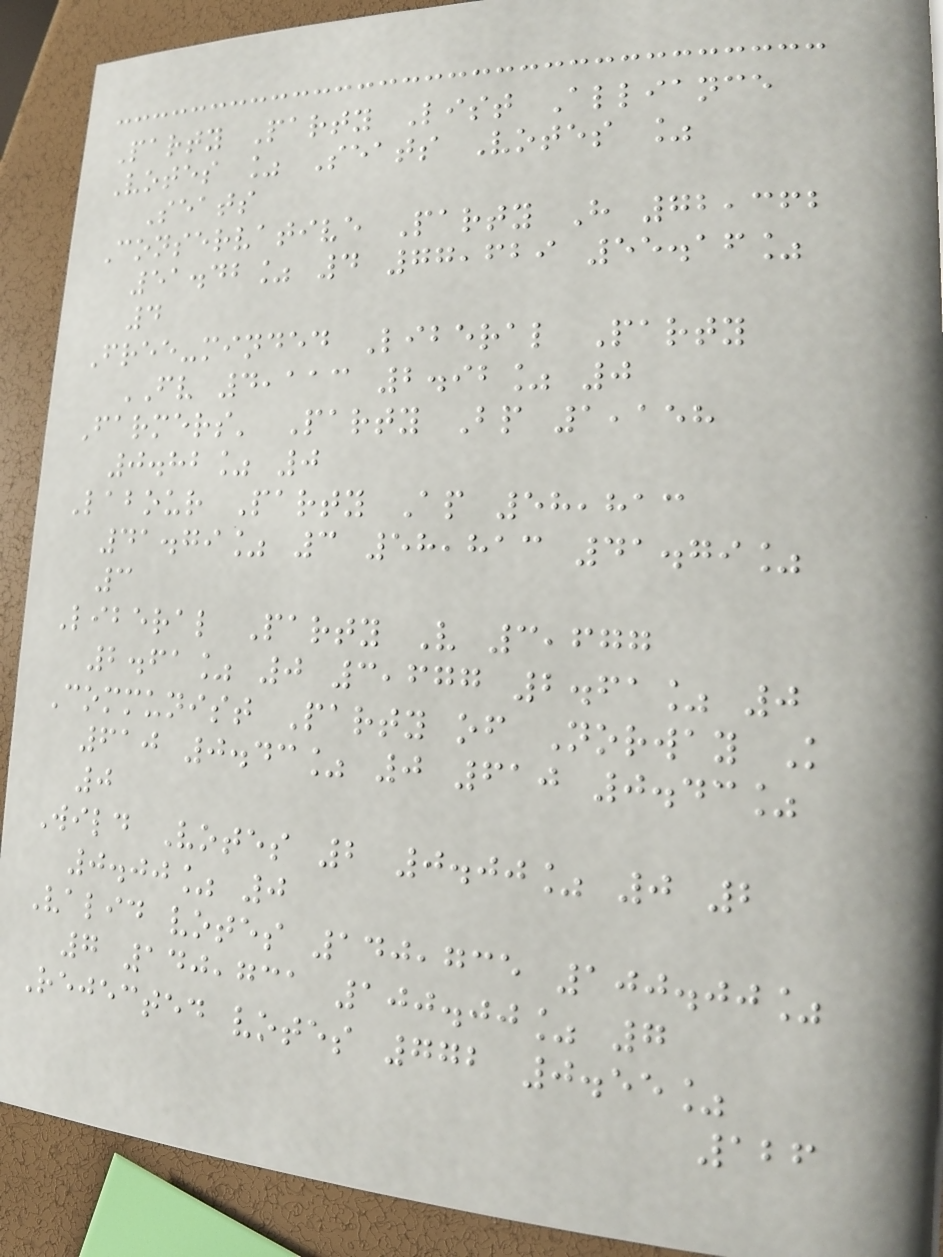Party Party List Alliance
Votes % Seats Votes %
Seats
Conservative Party H 72,362
51.42% 4 77,629 55.16%
4
Free-minded Liberal Party
FV 4,113 2.92% 0
Farmers' Party Bp 1,158
0.82% 0
Labour Party Ap 58,813
41.79% 3 58,813 41.79%
3
Liberal Party V 3,677
2.61% 0 3,677 2.61% 0
Communist Party of Norway K
610 0.43% 0 610 0.43%
0
Wild Votes 2 0.00% 0 2
0.00% 0
Valid votes 140,735 100.00%
7 140,731 100.00% 7
Rejected votes 772 0.55%
126
